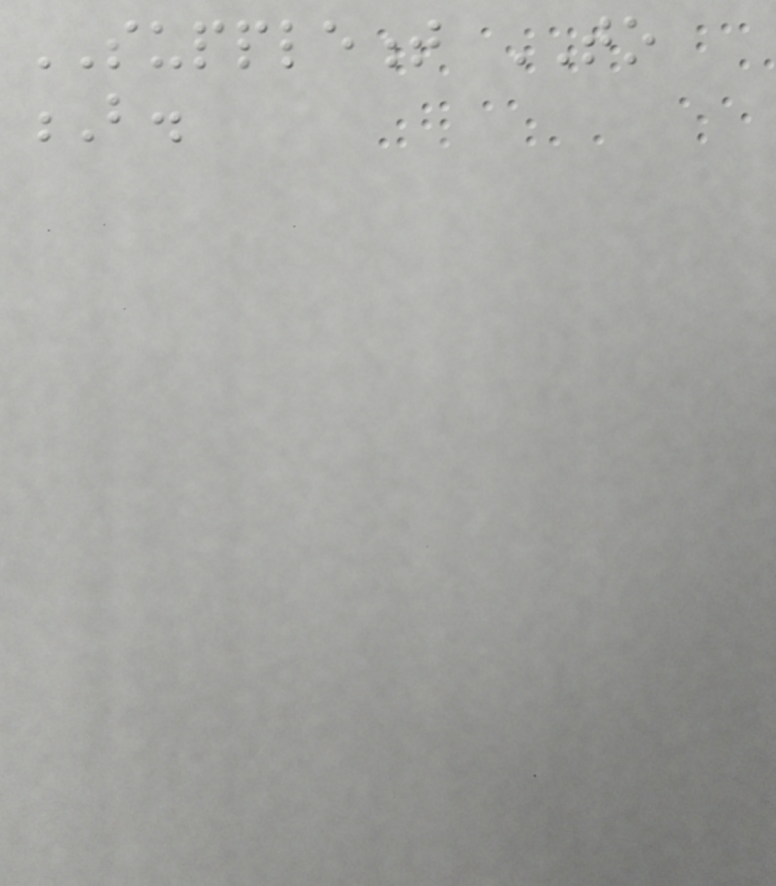SUPPLEMENT TO
B.
